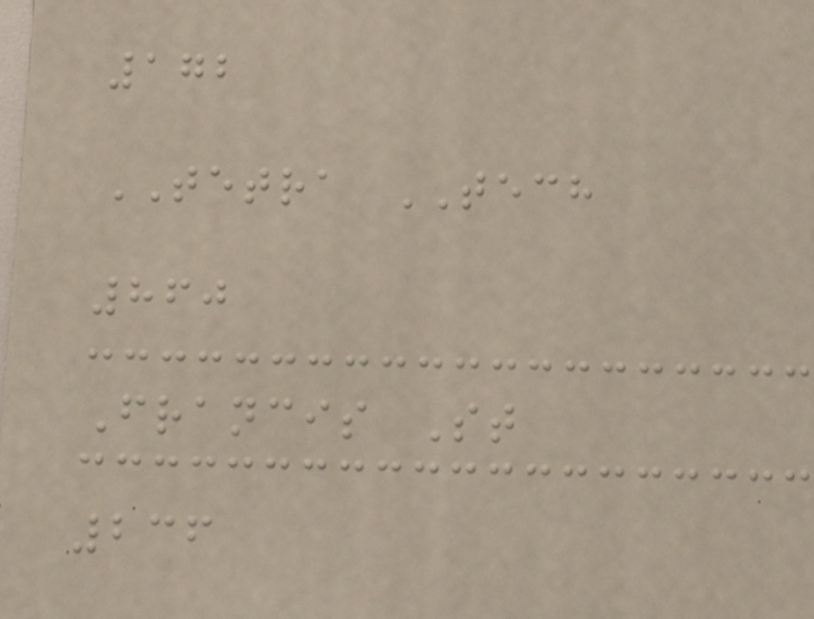172
TETRA TECH
860
Francis St
236
